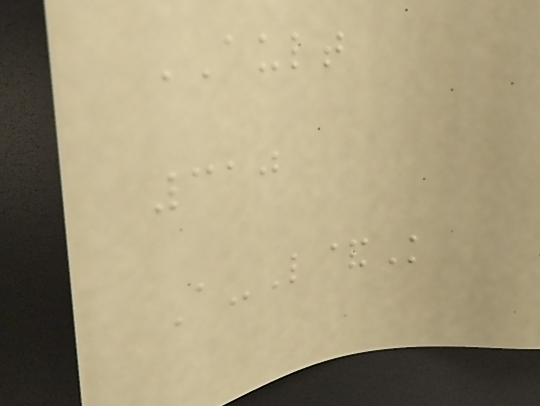AULT
310
A-L&K
